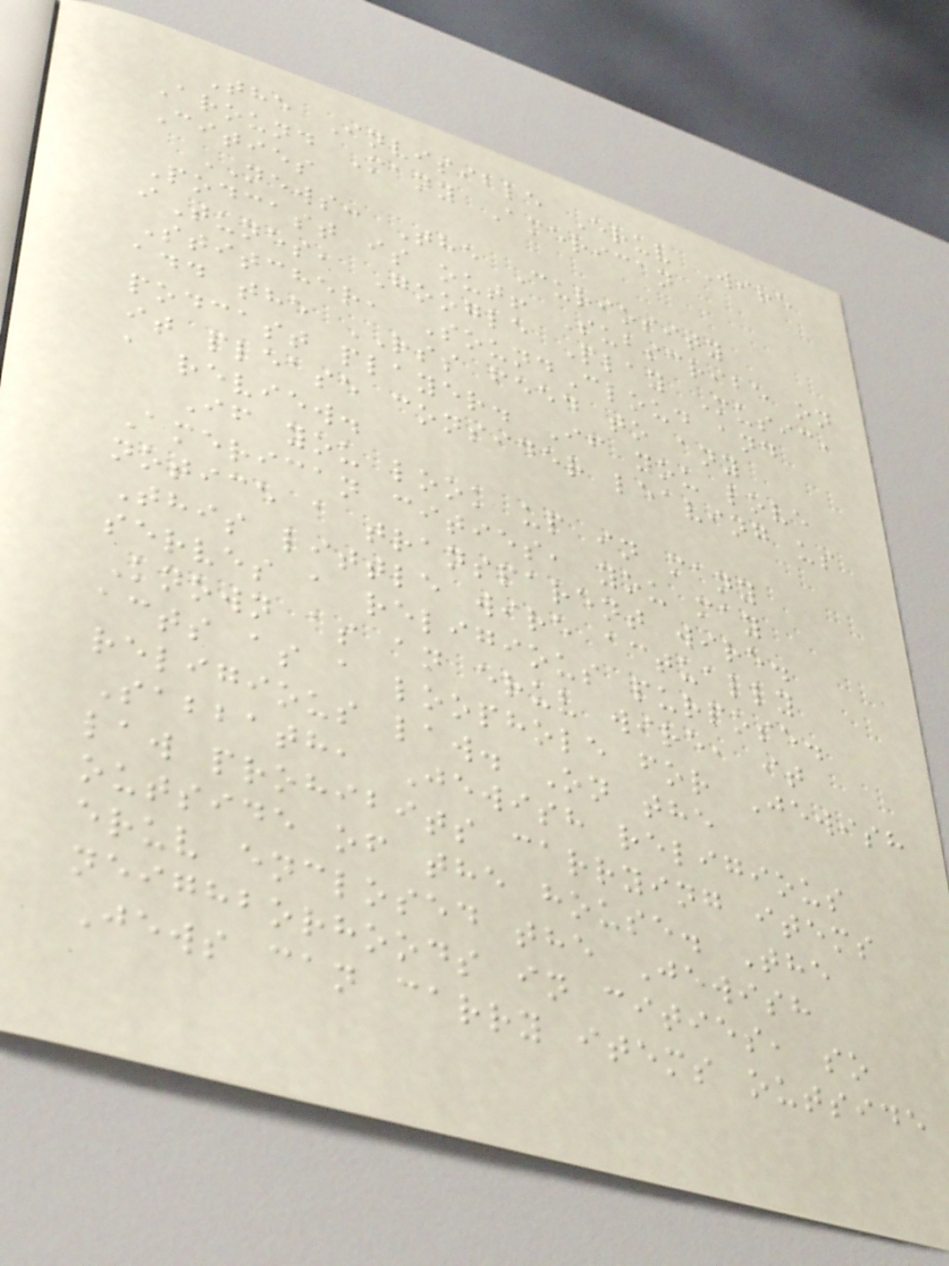The Invisible Eruv Wire
Around Many American
Cities
NEWS: The Curiosity
Podcast is out! Subscribe on
iTunes, Google Play Music,
Stitcher, SoundCloud and
add the RSS feed to any
podcast player. If you love
it please consider leaving us
a review.
If you look up in many
American cities, you may
notice a transparent wire.
This little wire actually
serves a religious purpose.
Known as an eruv wire, it
acts as a loophole for Jewish
religious law. On the
Sabbath, Jewish religious
law prohibits carrying items
outside of the house. The
eruv enclosed the Jewish
neighborhoods in cities, so
Jews can carry items outside
